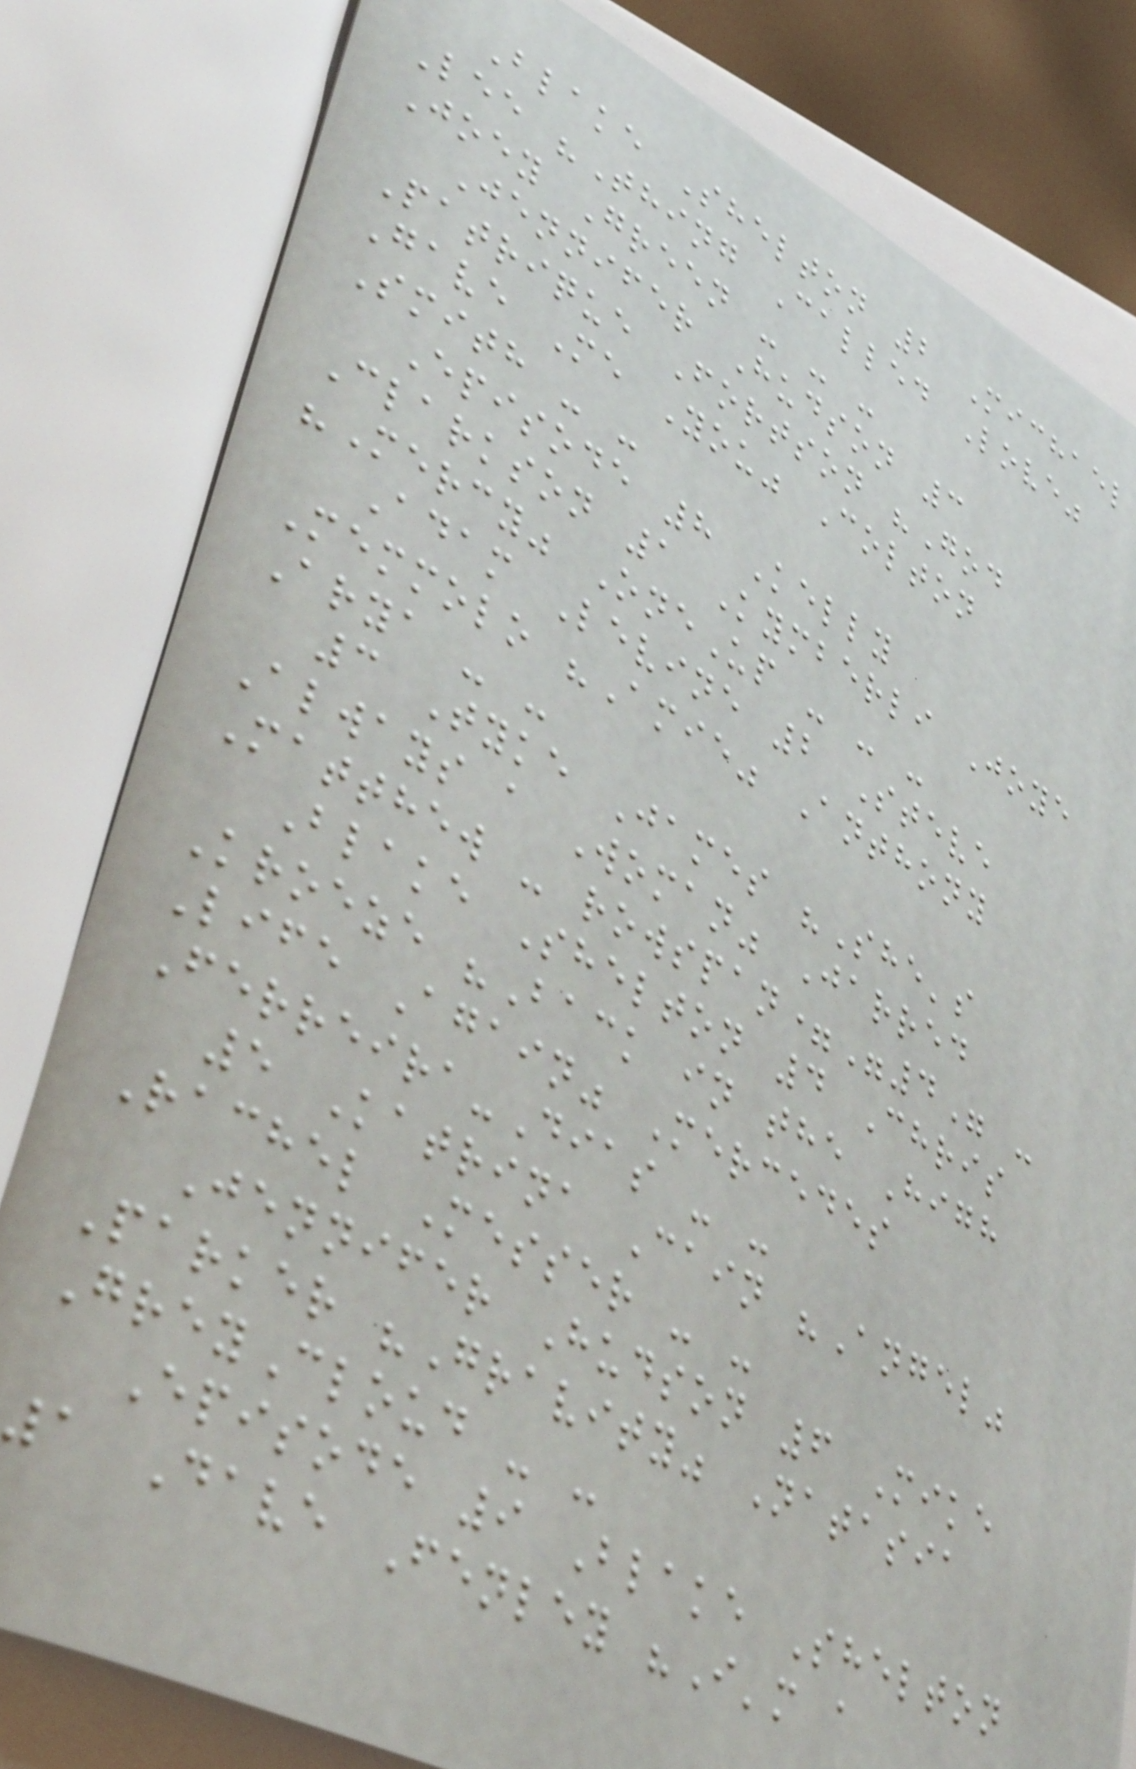Blake Shelton 2 Michael
Lee "Thing Called Love"
Joey Green - - -
Jennifer Hudson 3
Patrique Fortson "God
Gave Me You" Colton
Smith - -
Episode 8 Kelly
Clarkson 1 Kymberli Joye
"Mercy" OneUp - - -
Adam Levine 2 Steve
Memmolo "Amie" Anthony
Arya - -
3 Tyke James "She's
Always a Woman" Jarred
Matthew - rowspan="4" -
Blake Shelton 4 Chris
Kroeze "Back in the High
Life Again" Mercedes
Ferreira-Dias - -
5 Katrina Cain "Angel"
Rachel Messer - -
Jennifer Hudson 6 Mike
Parker "Gravity" Natasia
GreyCloud - -
Episode 9 Blake Shelton
1 Dave Fenley "I'm a
